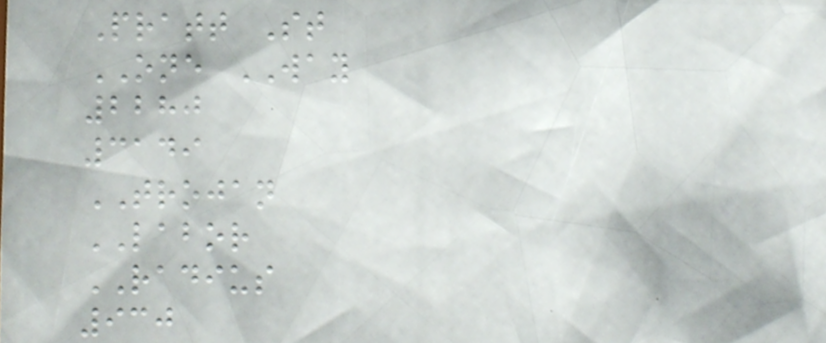Pratt St
ONE WAY
2280
3149
TROJAN
LABOR
RADIUS
930
